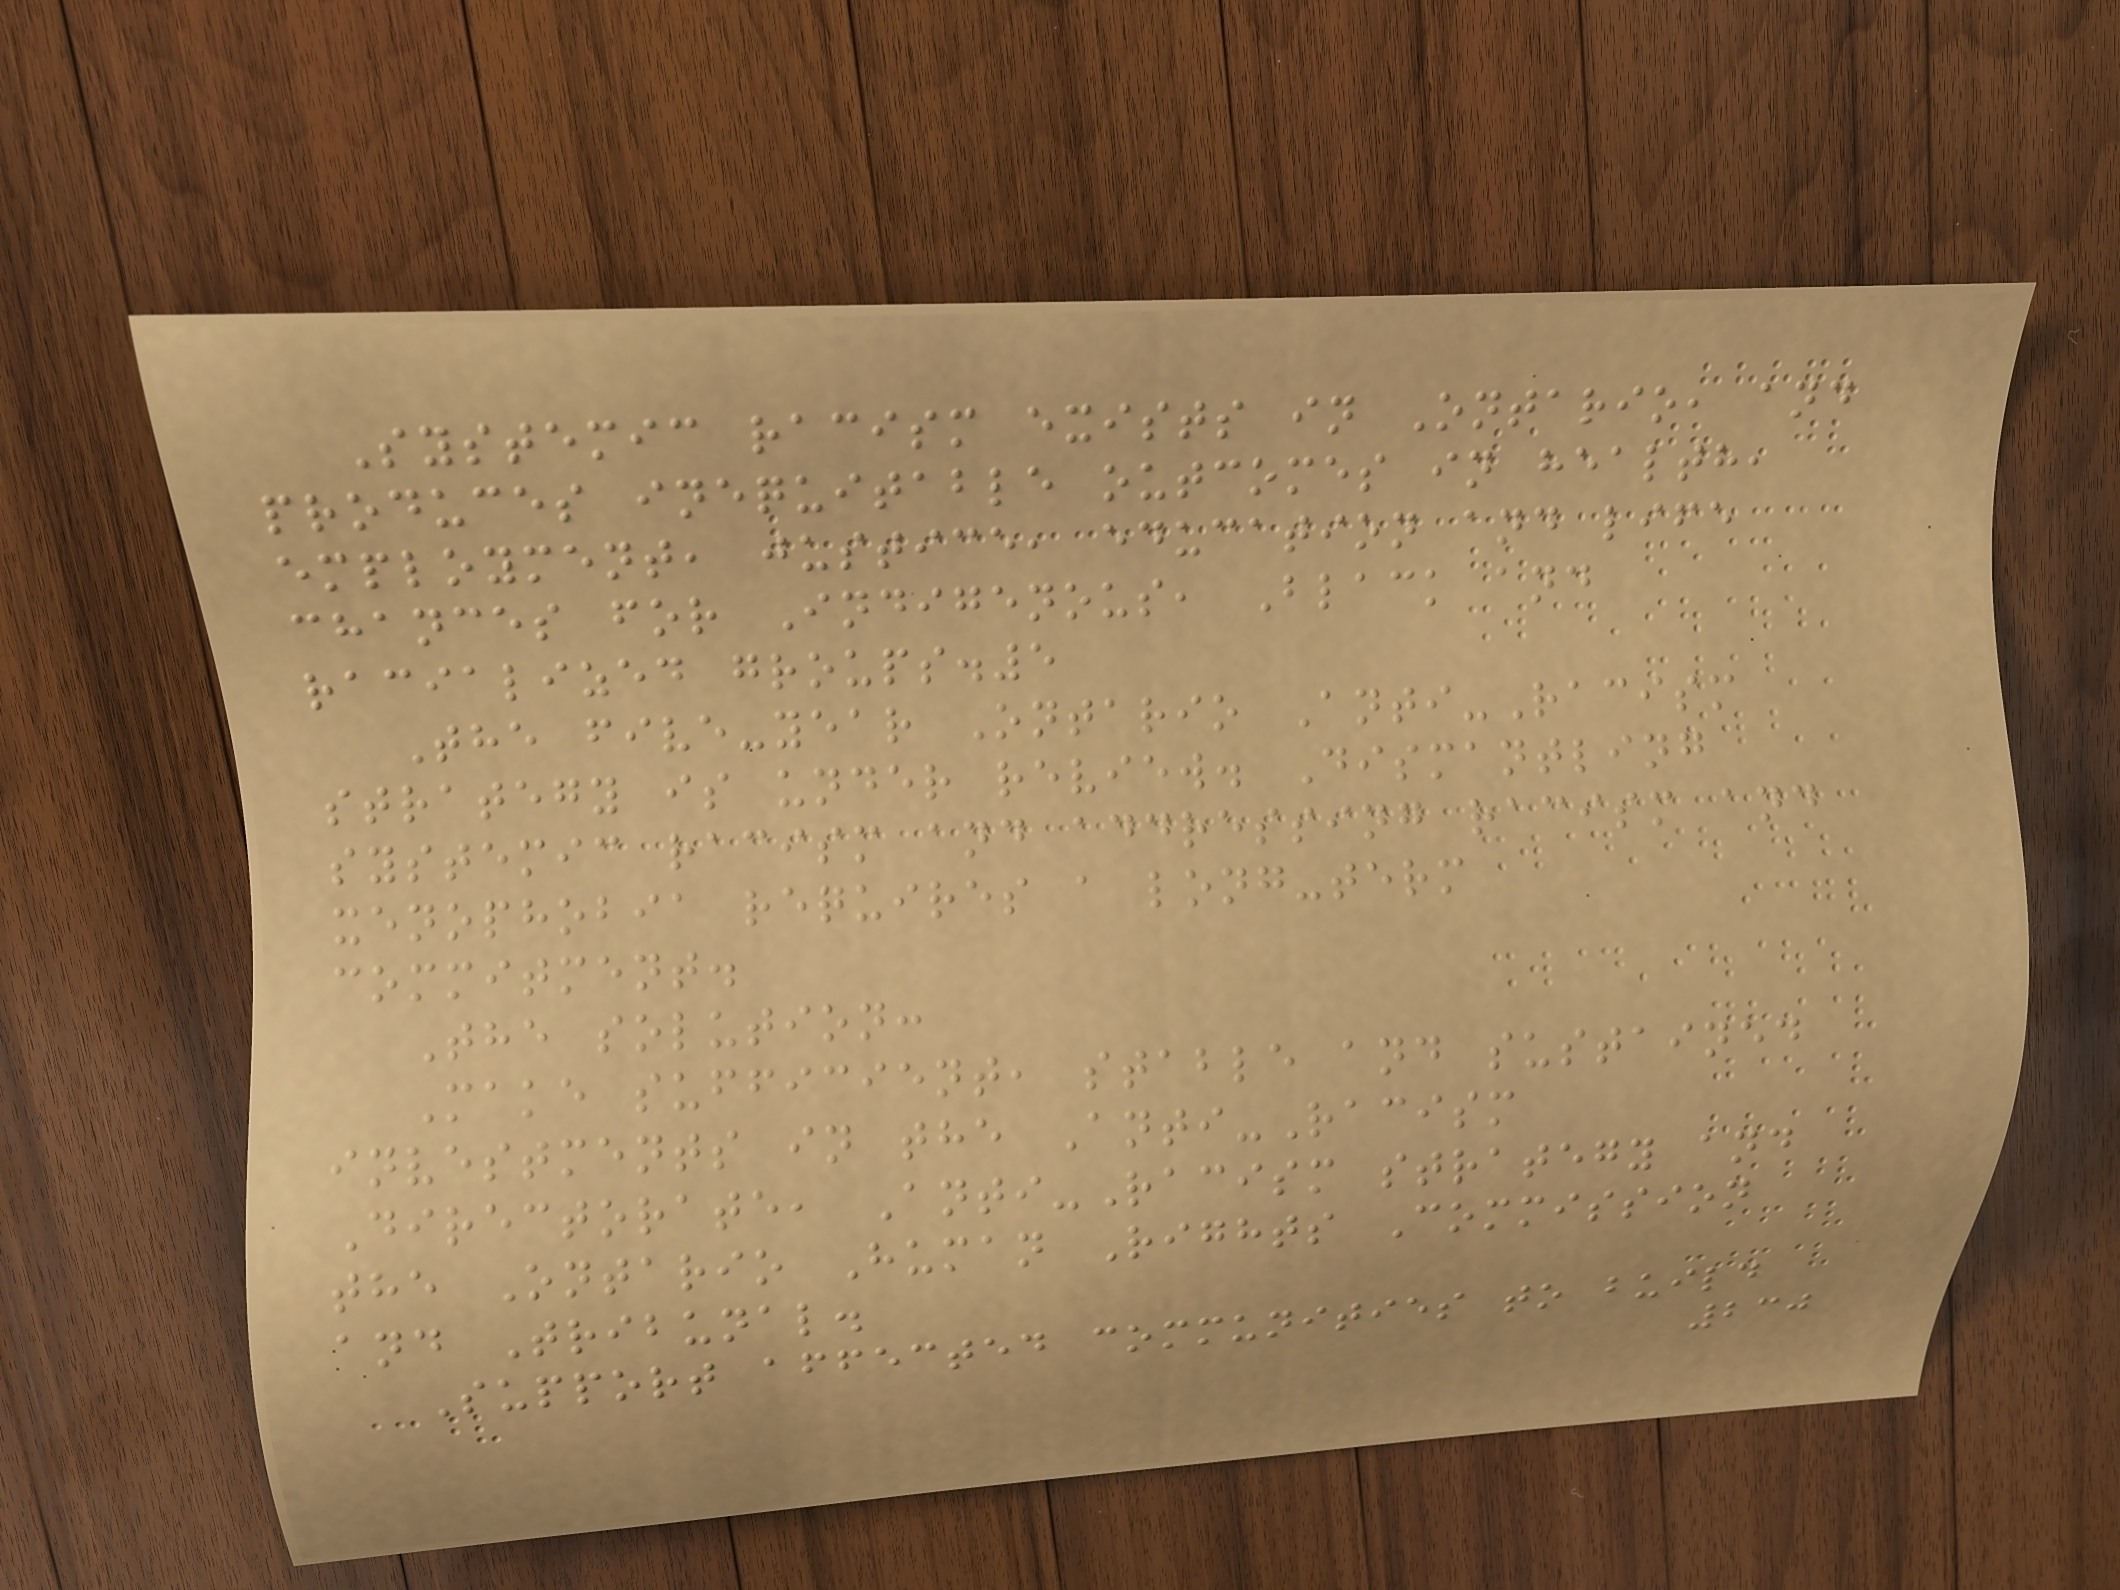Systemic racism exists in Ontario, and
produces inequitable outcomes in health,
employment, justice, education and life
chances for Indigenous, Black and
racialized groups.5
The five-year Ontario Anti-Racism
strategy is under review. Dismantling
systemic racism and addressing racism and
xenophobia requires a long-term
commitment.
The solution:
Make sufficient, stable and sustained
investments in the Anti-Racism
Directorate, Anti-Racism strategy and
the Ontario Human Rights Commission
and Tribunal.
Support affected communities to build
230
